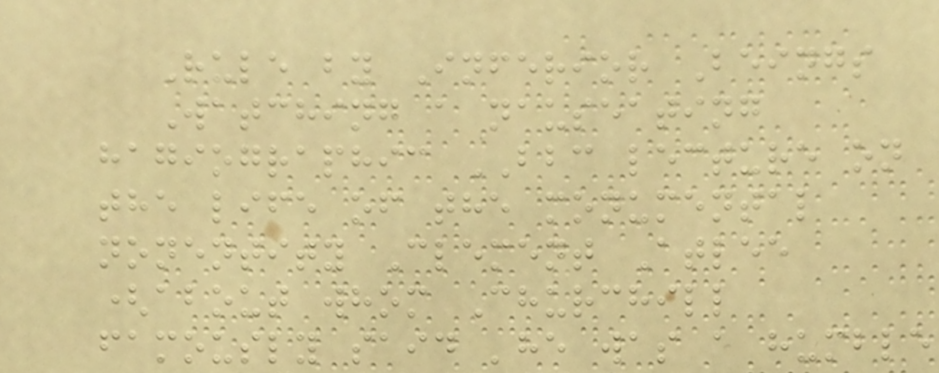Rule by Inferior Beings
Watching a nauseating
hagiographic BBC lecture on
the life of the monumental
nonentity Clement Atlee
(about whom Churchill
famously said 'he was a humble
